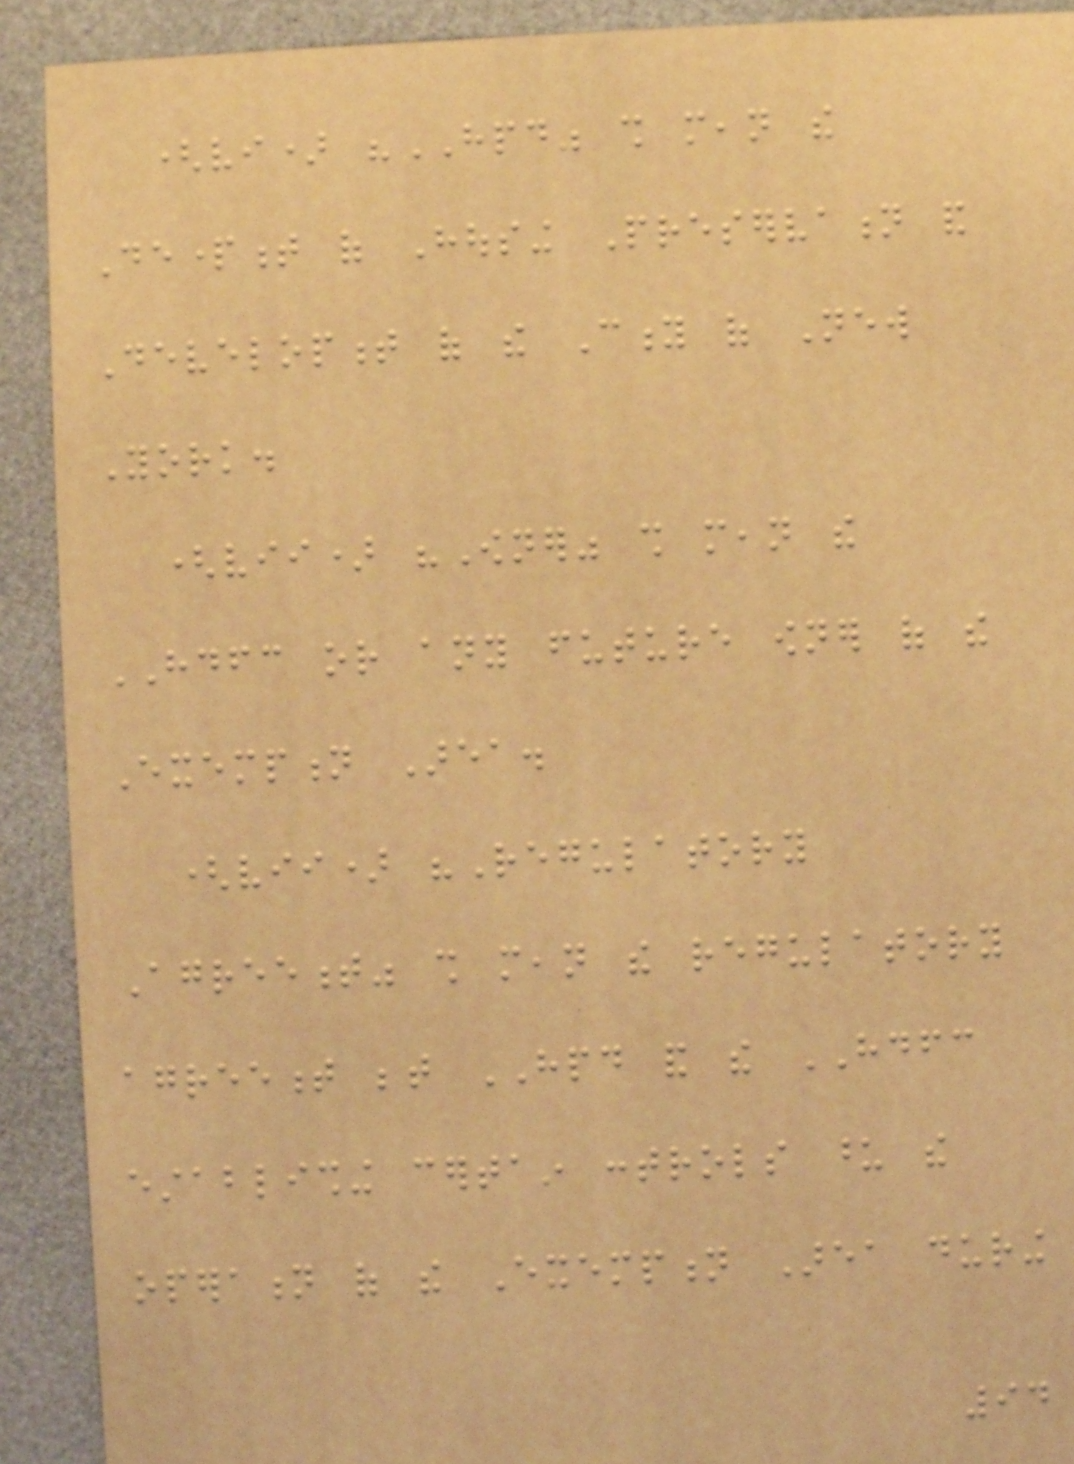(vi) "HPD" shall mean the
Department of Housing Preservation and
Development of the City of New
York.
(vii) "Owner" shall mean the
HDFC or any future owner of the
Exemption Area.
(vii) "Regulatory
Agreement" shall mean the regulatory
agreement between HPD and the HDFC
establishing certain controls upon the
operation of the Exemption Area during
94
